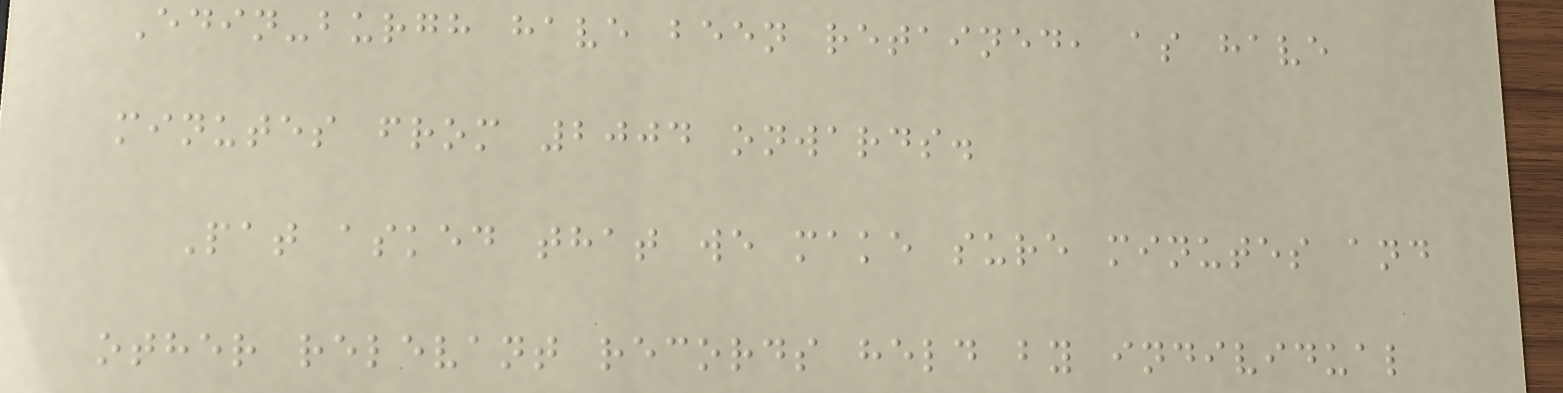Edin-burgh have been retained, as have
minutes from 2004 onwards.
Pat asked that we make sure minutes and
other relevant records held by individual
